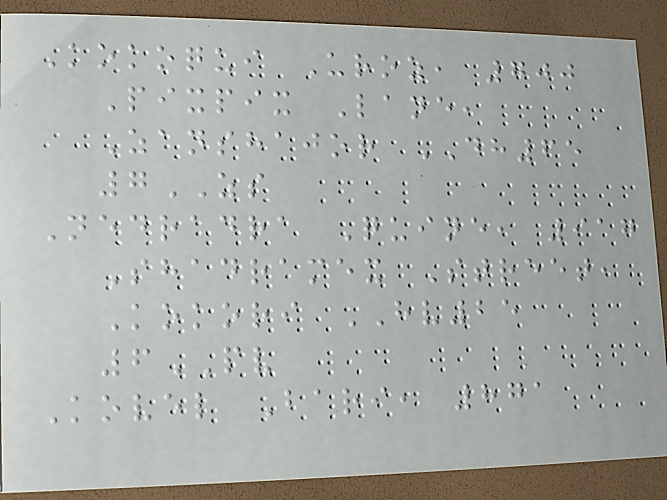Kokoqui Uroz, 700
Pixpix Lane,
Zanshajor DH65
7ZS
Nedradra Quine, 917
Shadramex Street,
Kokori HV25
6PV
Kovel Bari, 871
